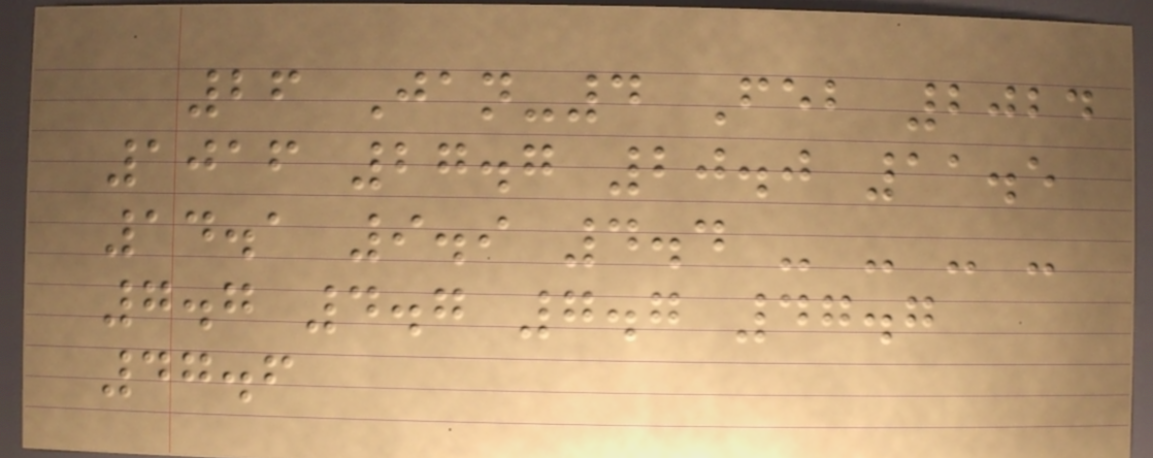26 Jan-4 Feb 2024
1016 27.7 20.0 11.5
14.1 9.9 4.4 - - - -
7.7 4.7 7.7 47.7
47.6
